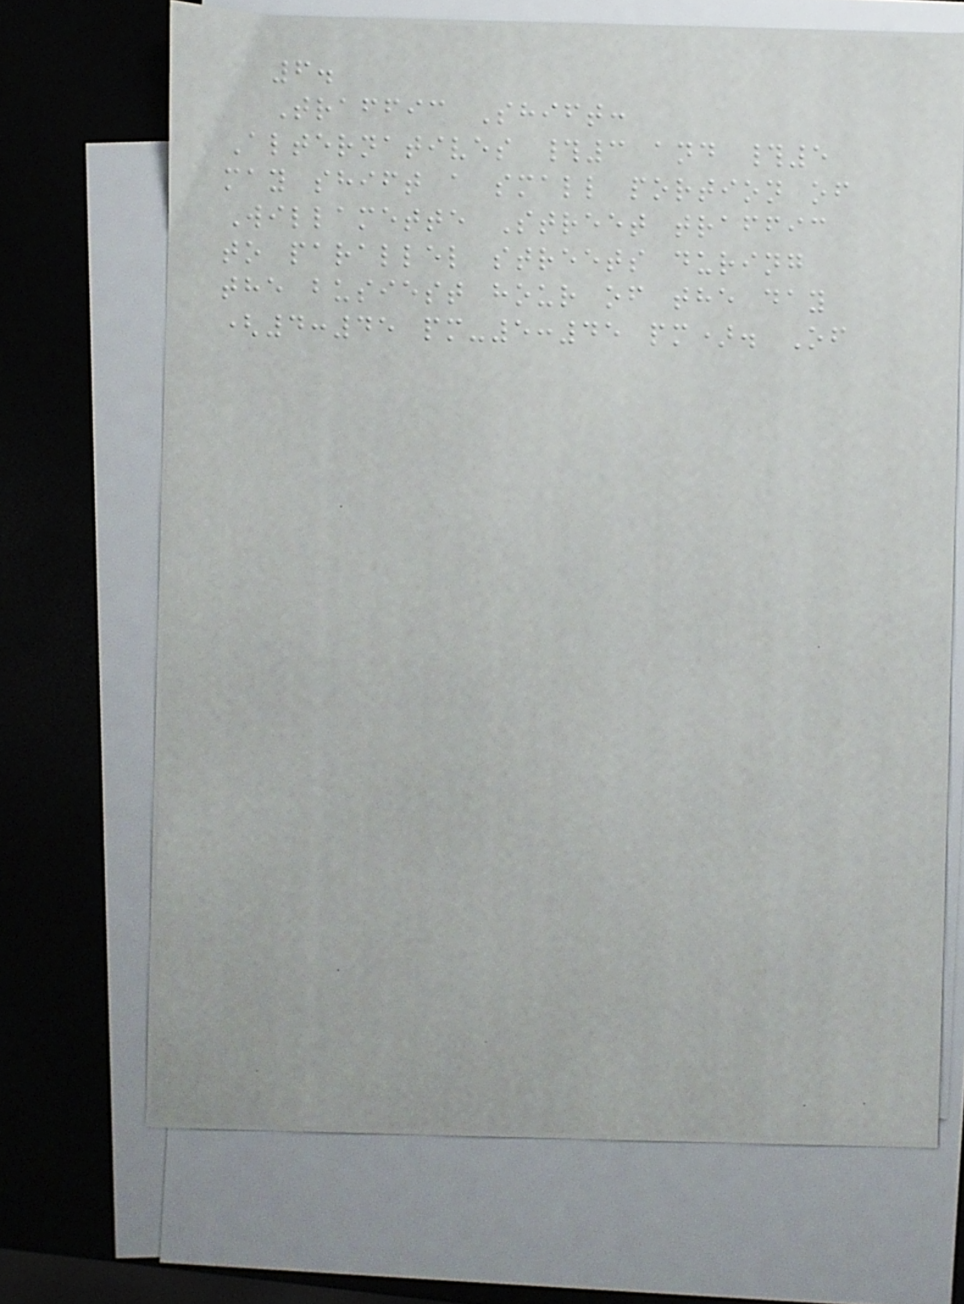6.
Traffic Shift:
Alternatives #3 and #5
may shift a small portion of
Willamette Street traffic
to parallel streets during
the busiest hour of the day
(4:45 pm-5:45 pm). Of
